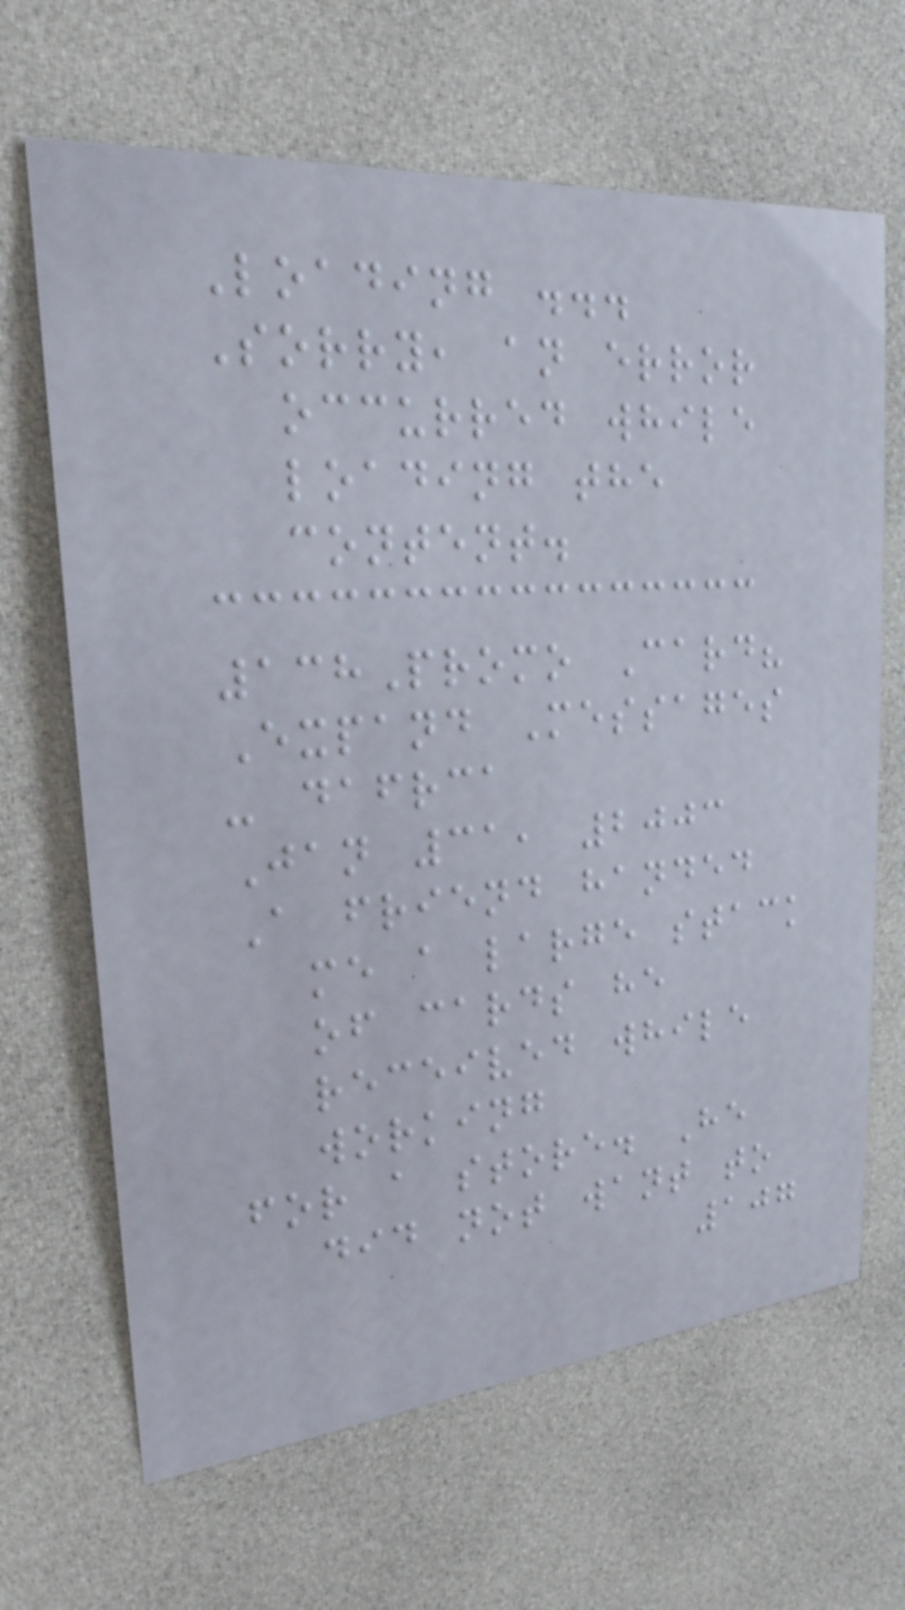Loading ...
Sorry, an error
occurred while
loading the
content.
138Promo Card?
Expand Messages
- dafrca
Jan 31, 2003
A friend handed
me a large stack
of cards he
received while
working
for a store. He
did not want to
107
